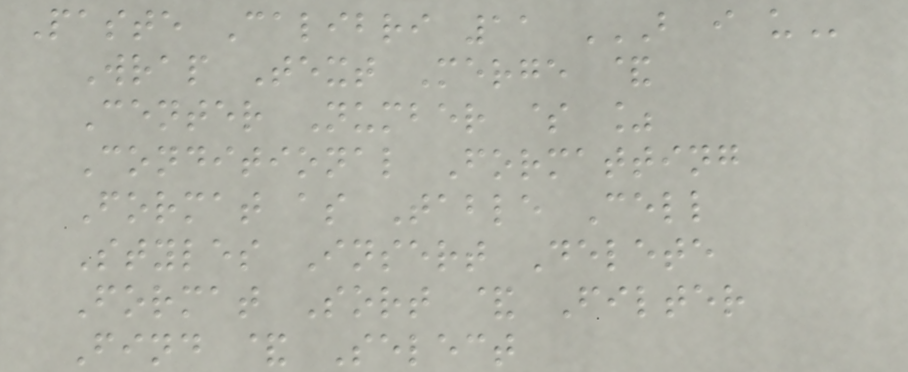Paste Calibri 11 B I U
Wrap Text Merge &
Center Number $ %
Conditional Formatting
Format as Table Cell
Styles Insert Delete
Format Sort & Filter
Find & Select
